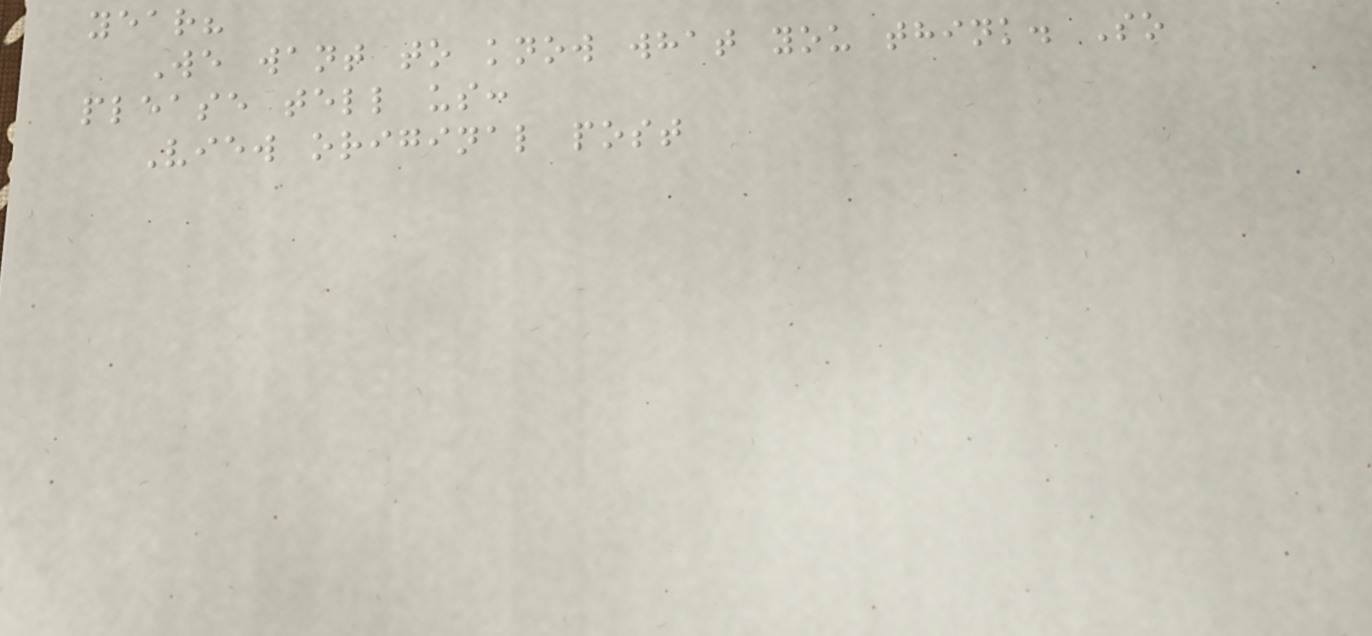year?
We want to know what you think. So
please tell us:
View original post
